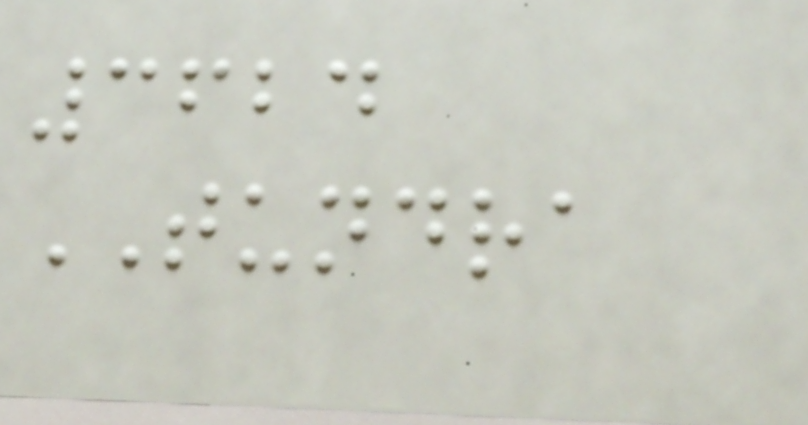3624
TUNDRA
